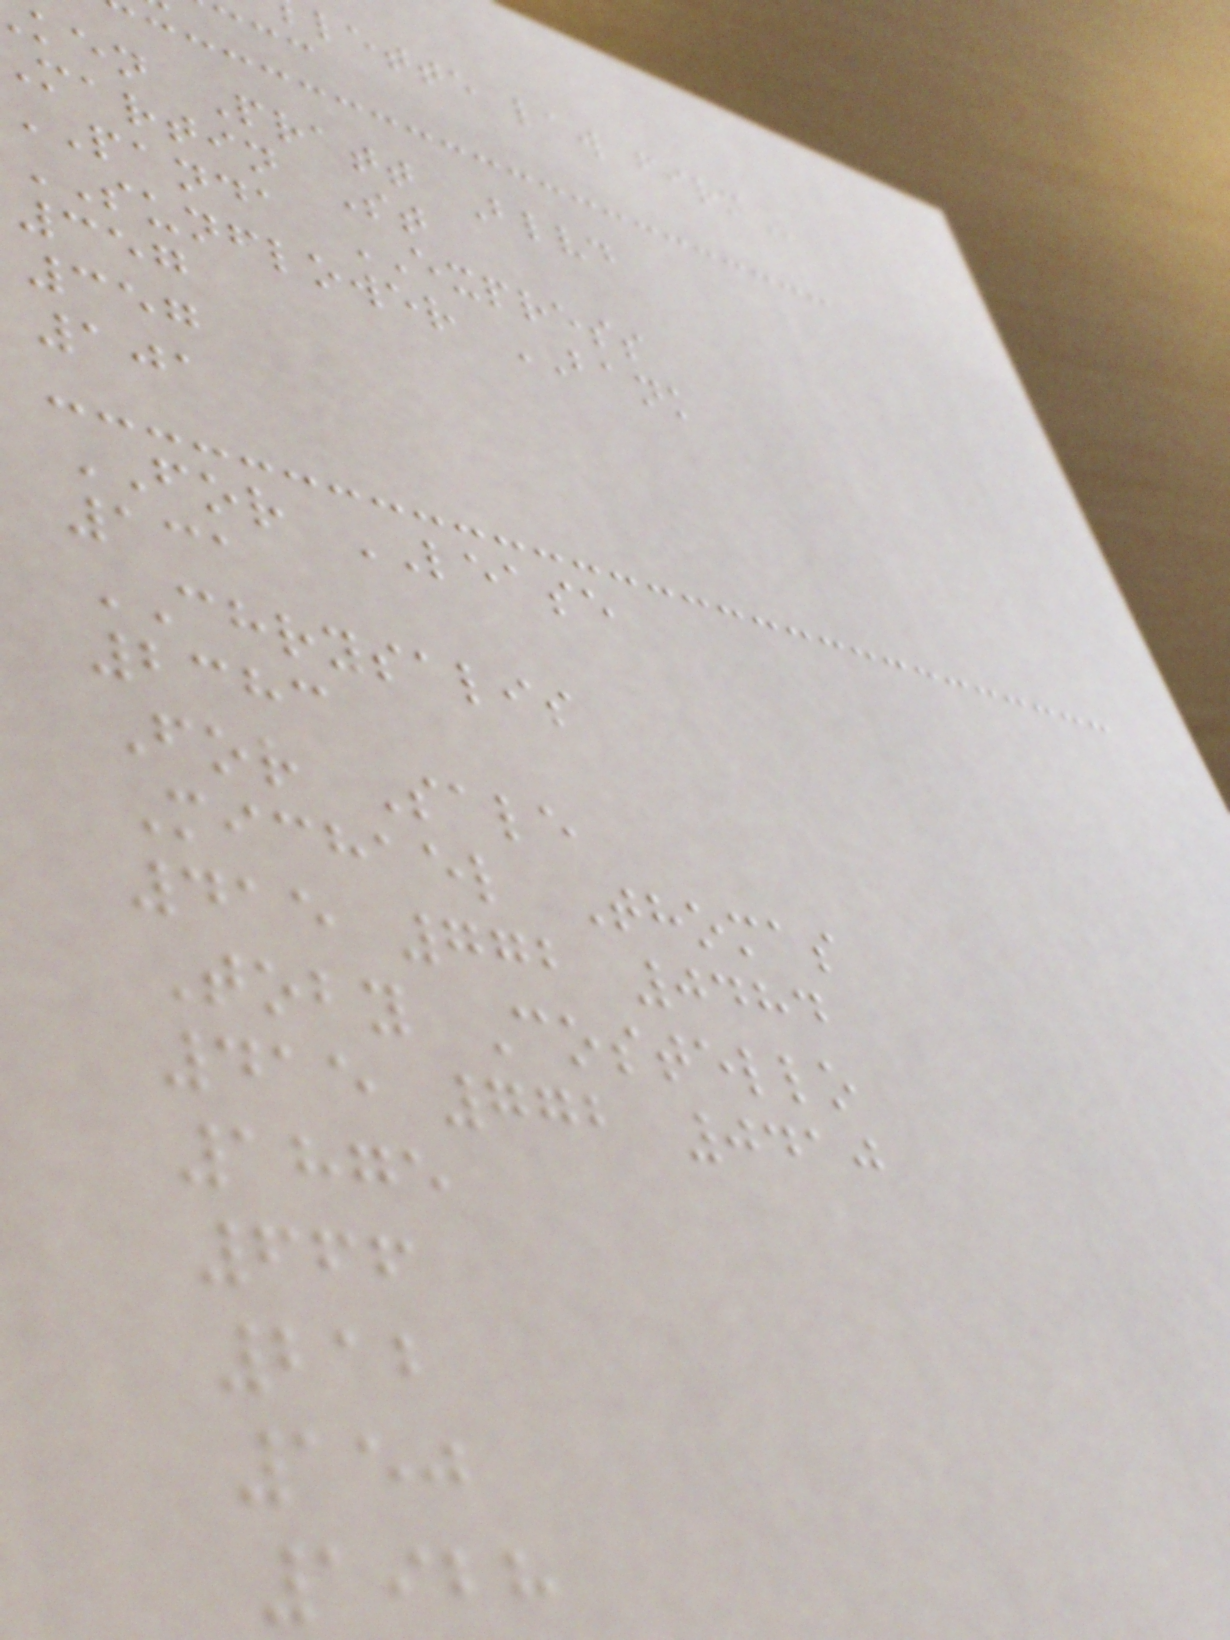lette law
ken Pratt Blvd
martin St
panda EXPRESS
SUNFLOWER BANK
357
357
101
FOR LEASE
131
CHRYSALIS
2383
For Sale
Michael Thomas
415 772 0484
Toby Costello
415 772 0410
1875
666
212
150
1928
